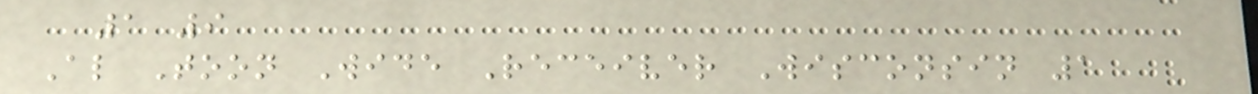1 9
Al Toon Wide Receiver Wisconsin 1
